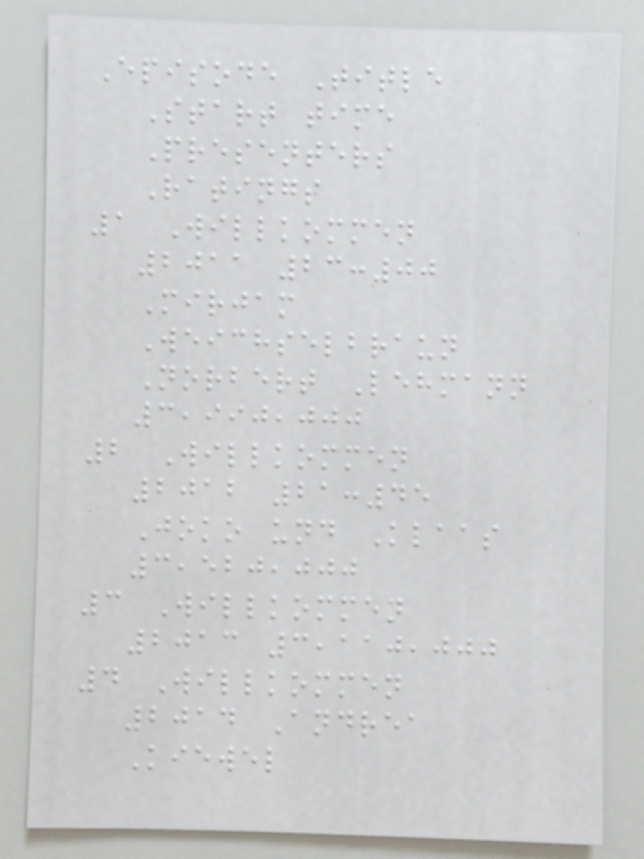Episode Title
Start time
Presenters
Ratings
1 Willkommen
2011 23:00
Mirjam
Weichselbraun
Norbert Lehmann
3,990,000
2 Willkommen
2012 21:45
Joko und Klaas
3,520,000
3 Willkommen
2013 3,110,000
4 Willkommen
2014 Andrea
Kiewel
